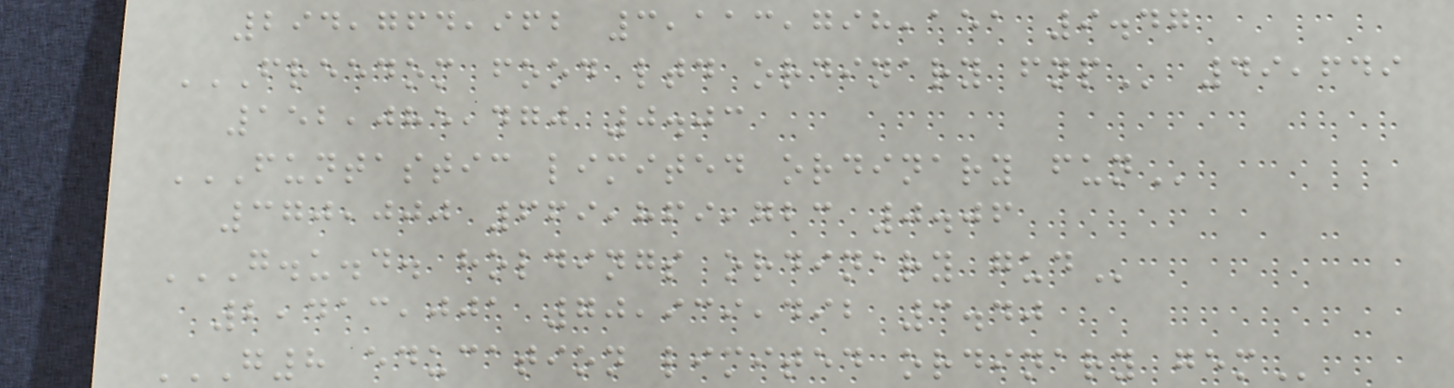294,764,962 3,113,798,151 9.47
FREEDOM FOOD LTD ORDINARY FNP 49,649
152,085,470 0.03
FUNTASTIC LIMITED ORDINARY FUN
370,000 669,869,723 0.06
G.U.D. HOLDINGS ORDINARY GUD
2,413,001 70,939,492 3.40
G8 EDUCATION LIMITED ORDINARY GEM
